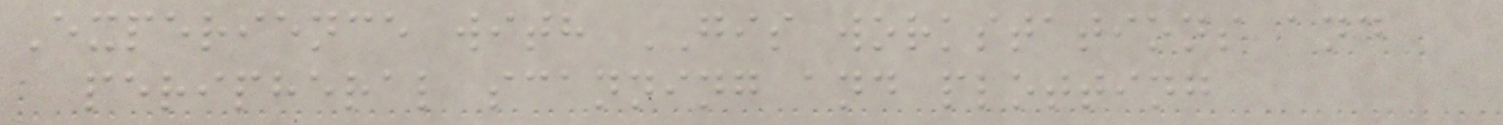Experience with GIS workstations and
peripheral scanning and plotting
